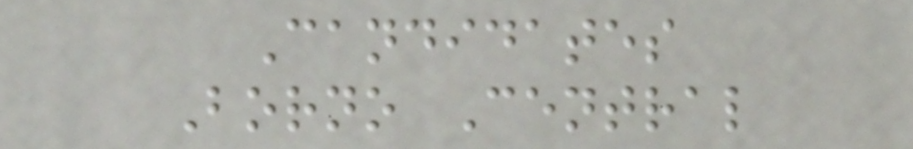Candidates
Borno Central
